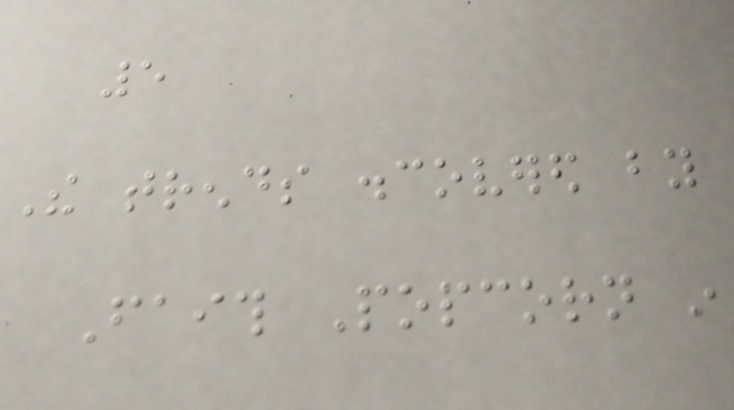5
The trends discovered by
Faith Popcorn in
